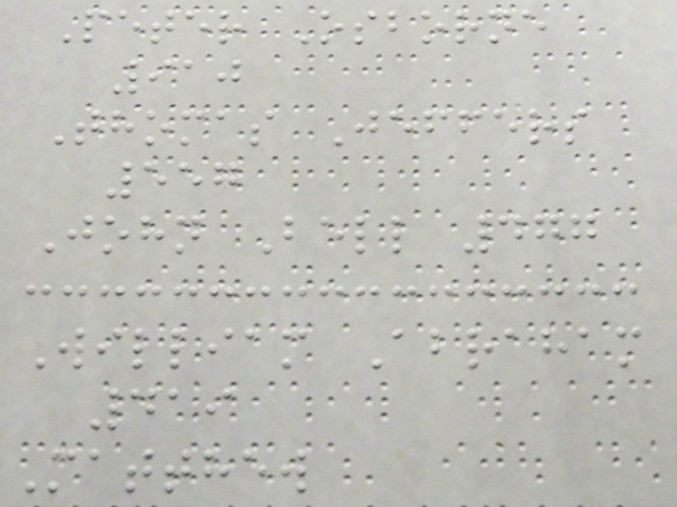Peter Osborne
910
Thomas Jeffers
557
John Bell 477
William Abraham
419
Matthew
